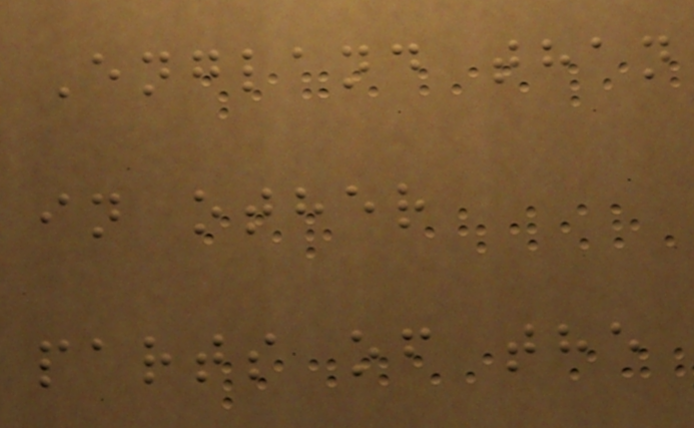England than
in other
parts of the
